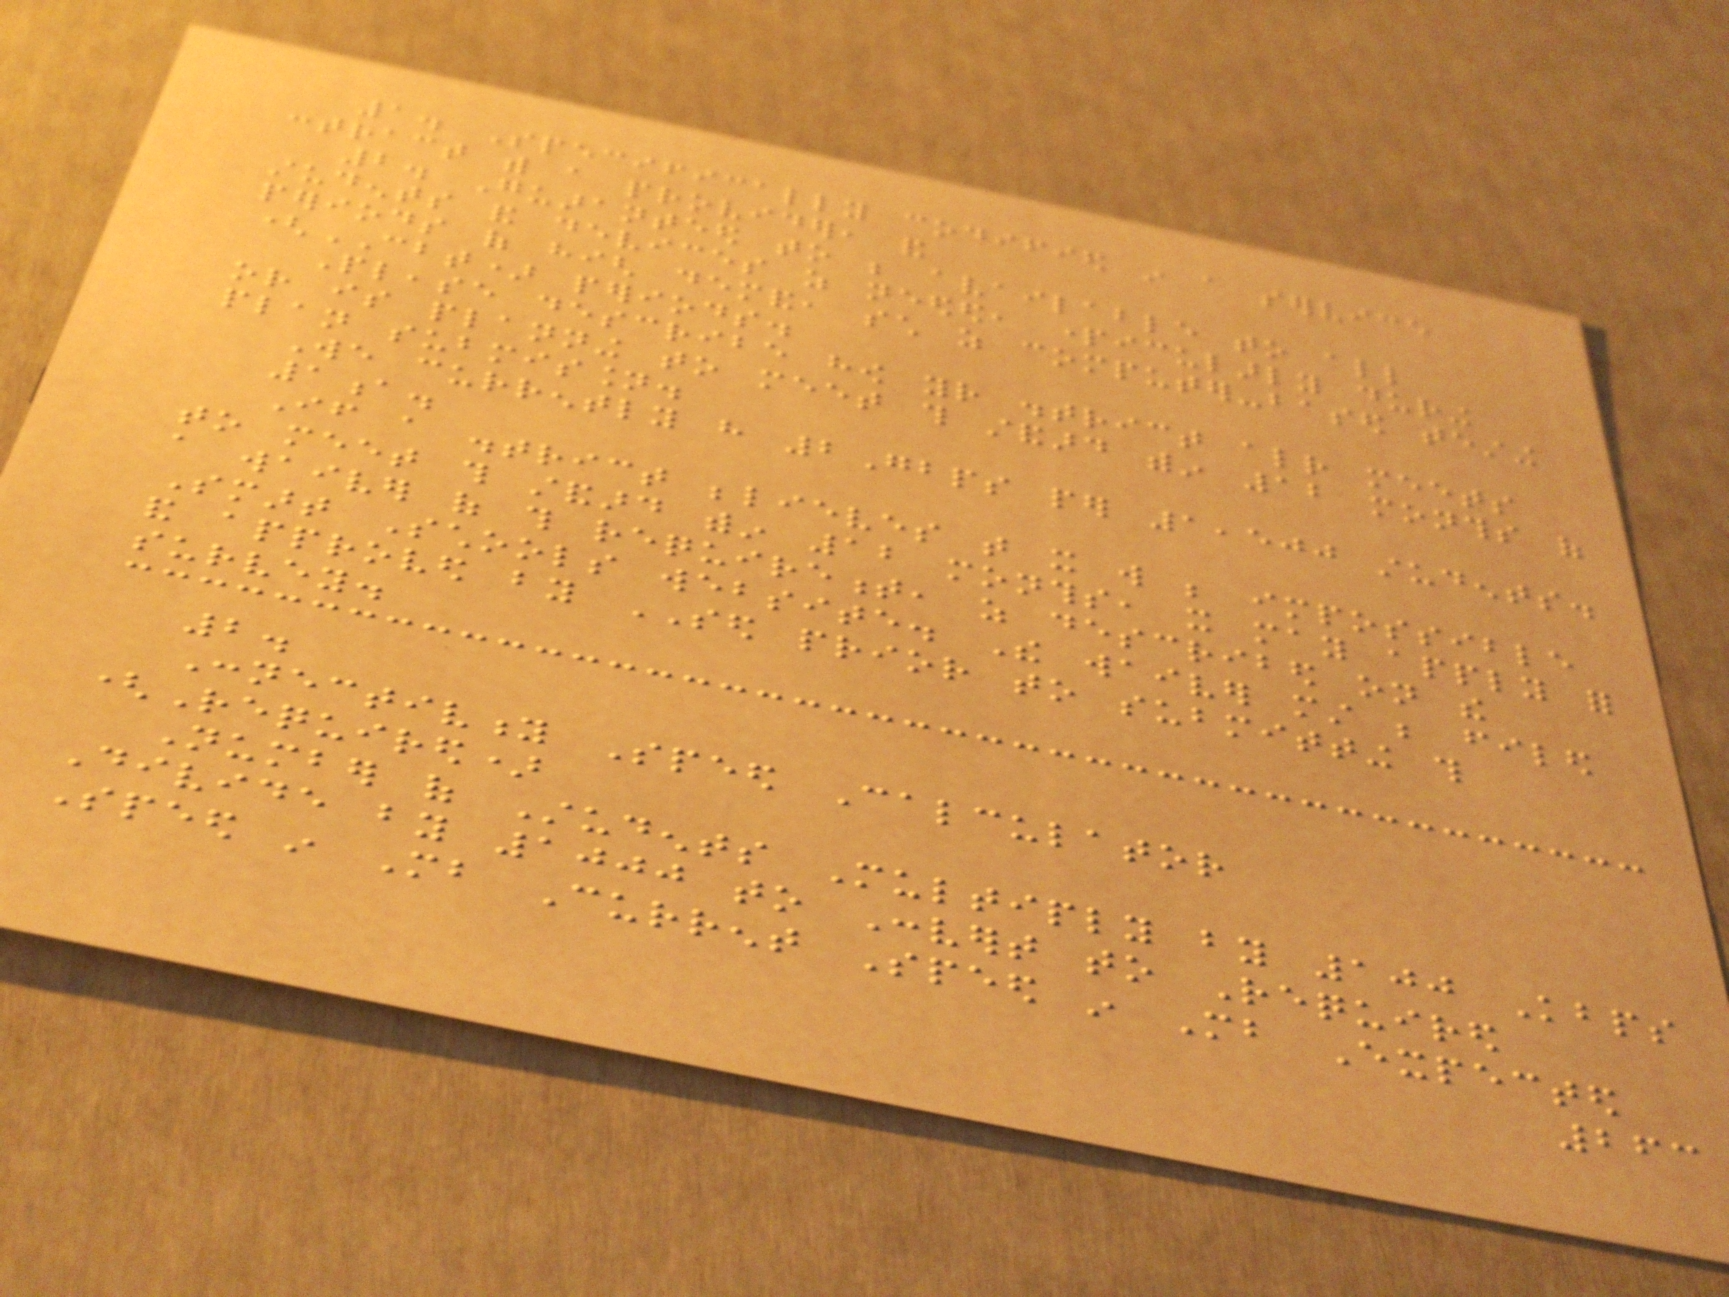1. Specifically codified in a service
contract with a provider, and
2. Guaranteed to be available to all
students and devices as needed, particularly during
periods of high demand, such as computer-based testing
(CBT) periods.
Please describe how your district already meets
or is planning to meet this standard within 12 months of
plan submission.
We currently have 2Gbps per 1,500 students.
1a.
If a district believes that it will be impossible
to meet this standard within 12 months, it may apply for
a waiver of this requirement, as described on the
Smart Schools website. The waiver must be filed
and approved by SED prior to submitting this
survey.
2.
Connectivity Speed Calculator
(Required)
Number of Students Multiply by 100 Kbps
Divide by 1000 to Convert to Required
Speed in Mb Current Speed in Mb Expected
263
